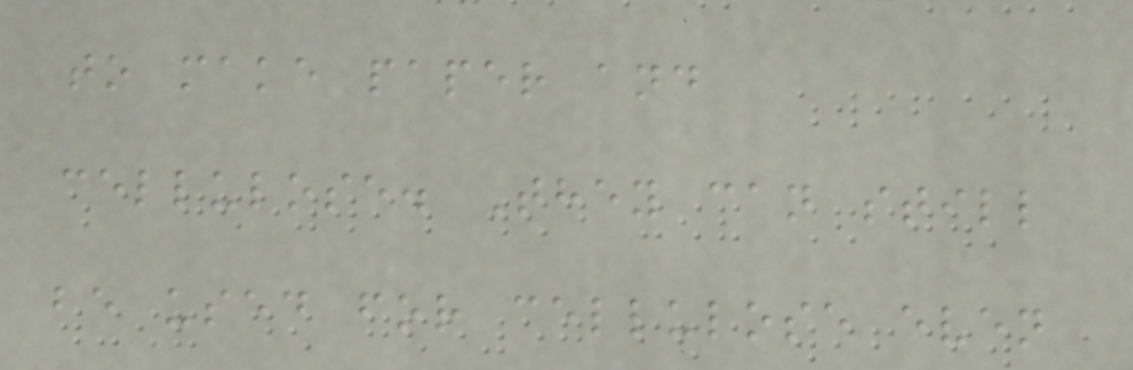to make paper and
cellulose. They can still
be used for cellulose even
